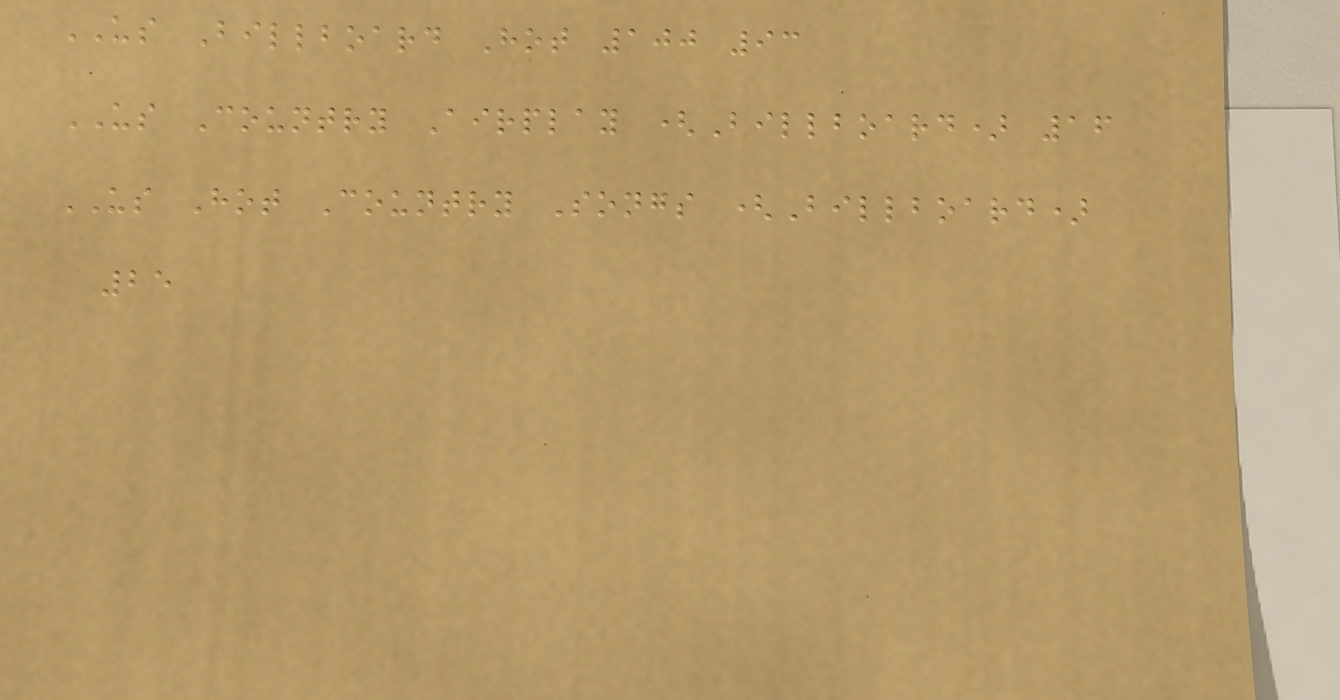US Billboard Hot 100 93
US Country Airplay (Billboard) 16
US Hot Country Songs (Billboard)
25
